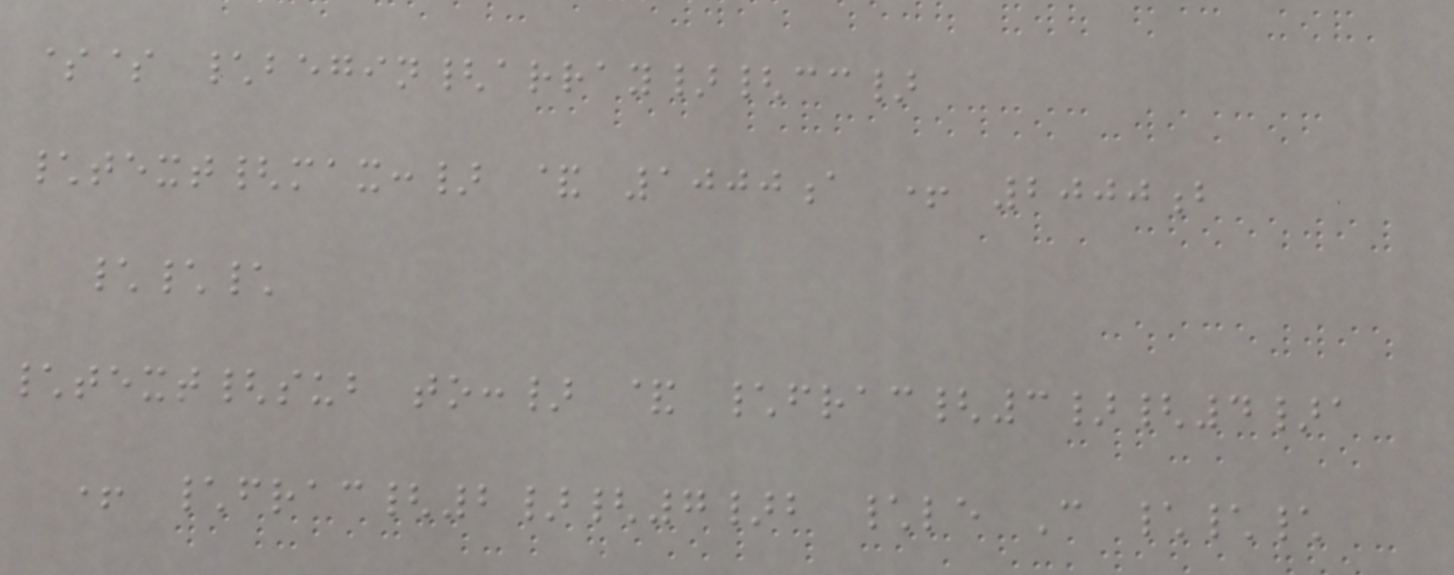$$ \begin{array}{cc}
\text{max:} & 1000a + 2000b
\\\
\text{sub to:} & \frac{3}{4}a
+ \frac{2}{7}b \le C \\\
